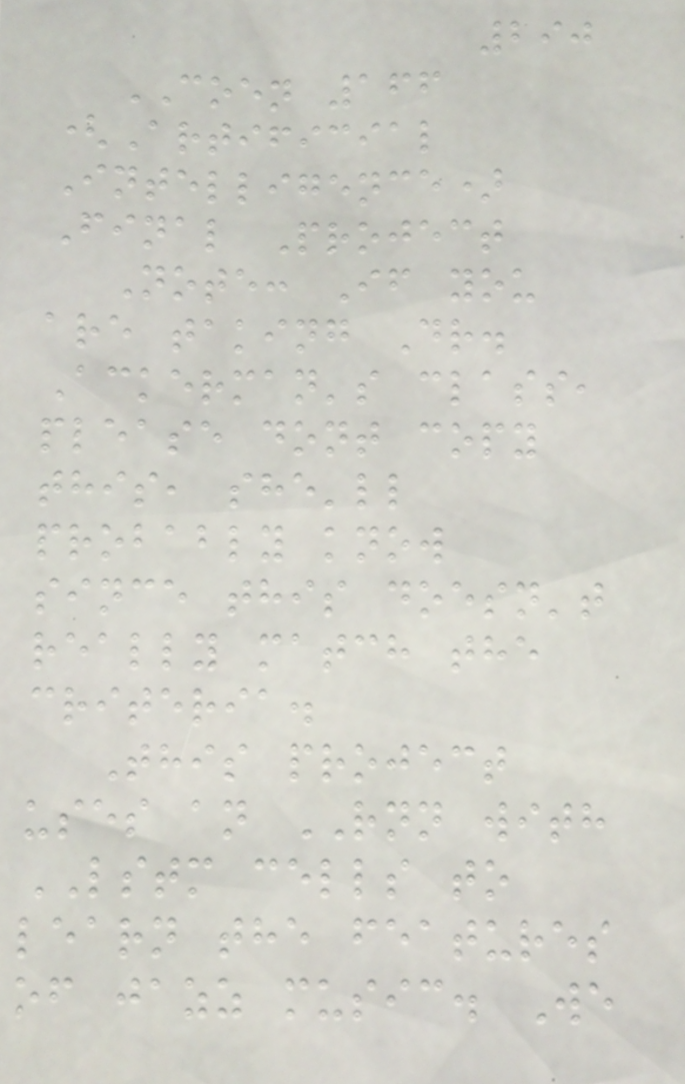290
COEN 166
(Artificial
Intelligence)
Final Project
Note: If you
are taking Dr.
Ackerman's class,
please dont copy
this, she'll
probably know
since this doesn't
really match the
criteria.
This project
uses an RNN with
LSTM cells to
learn the features
of jazz music. We
